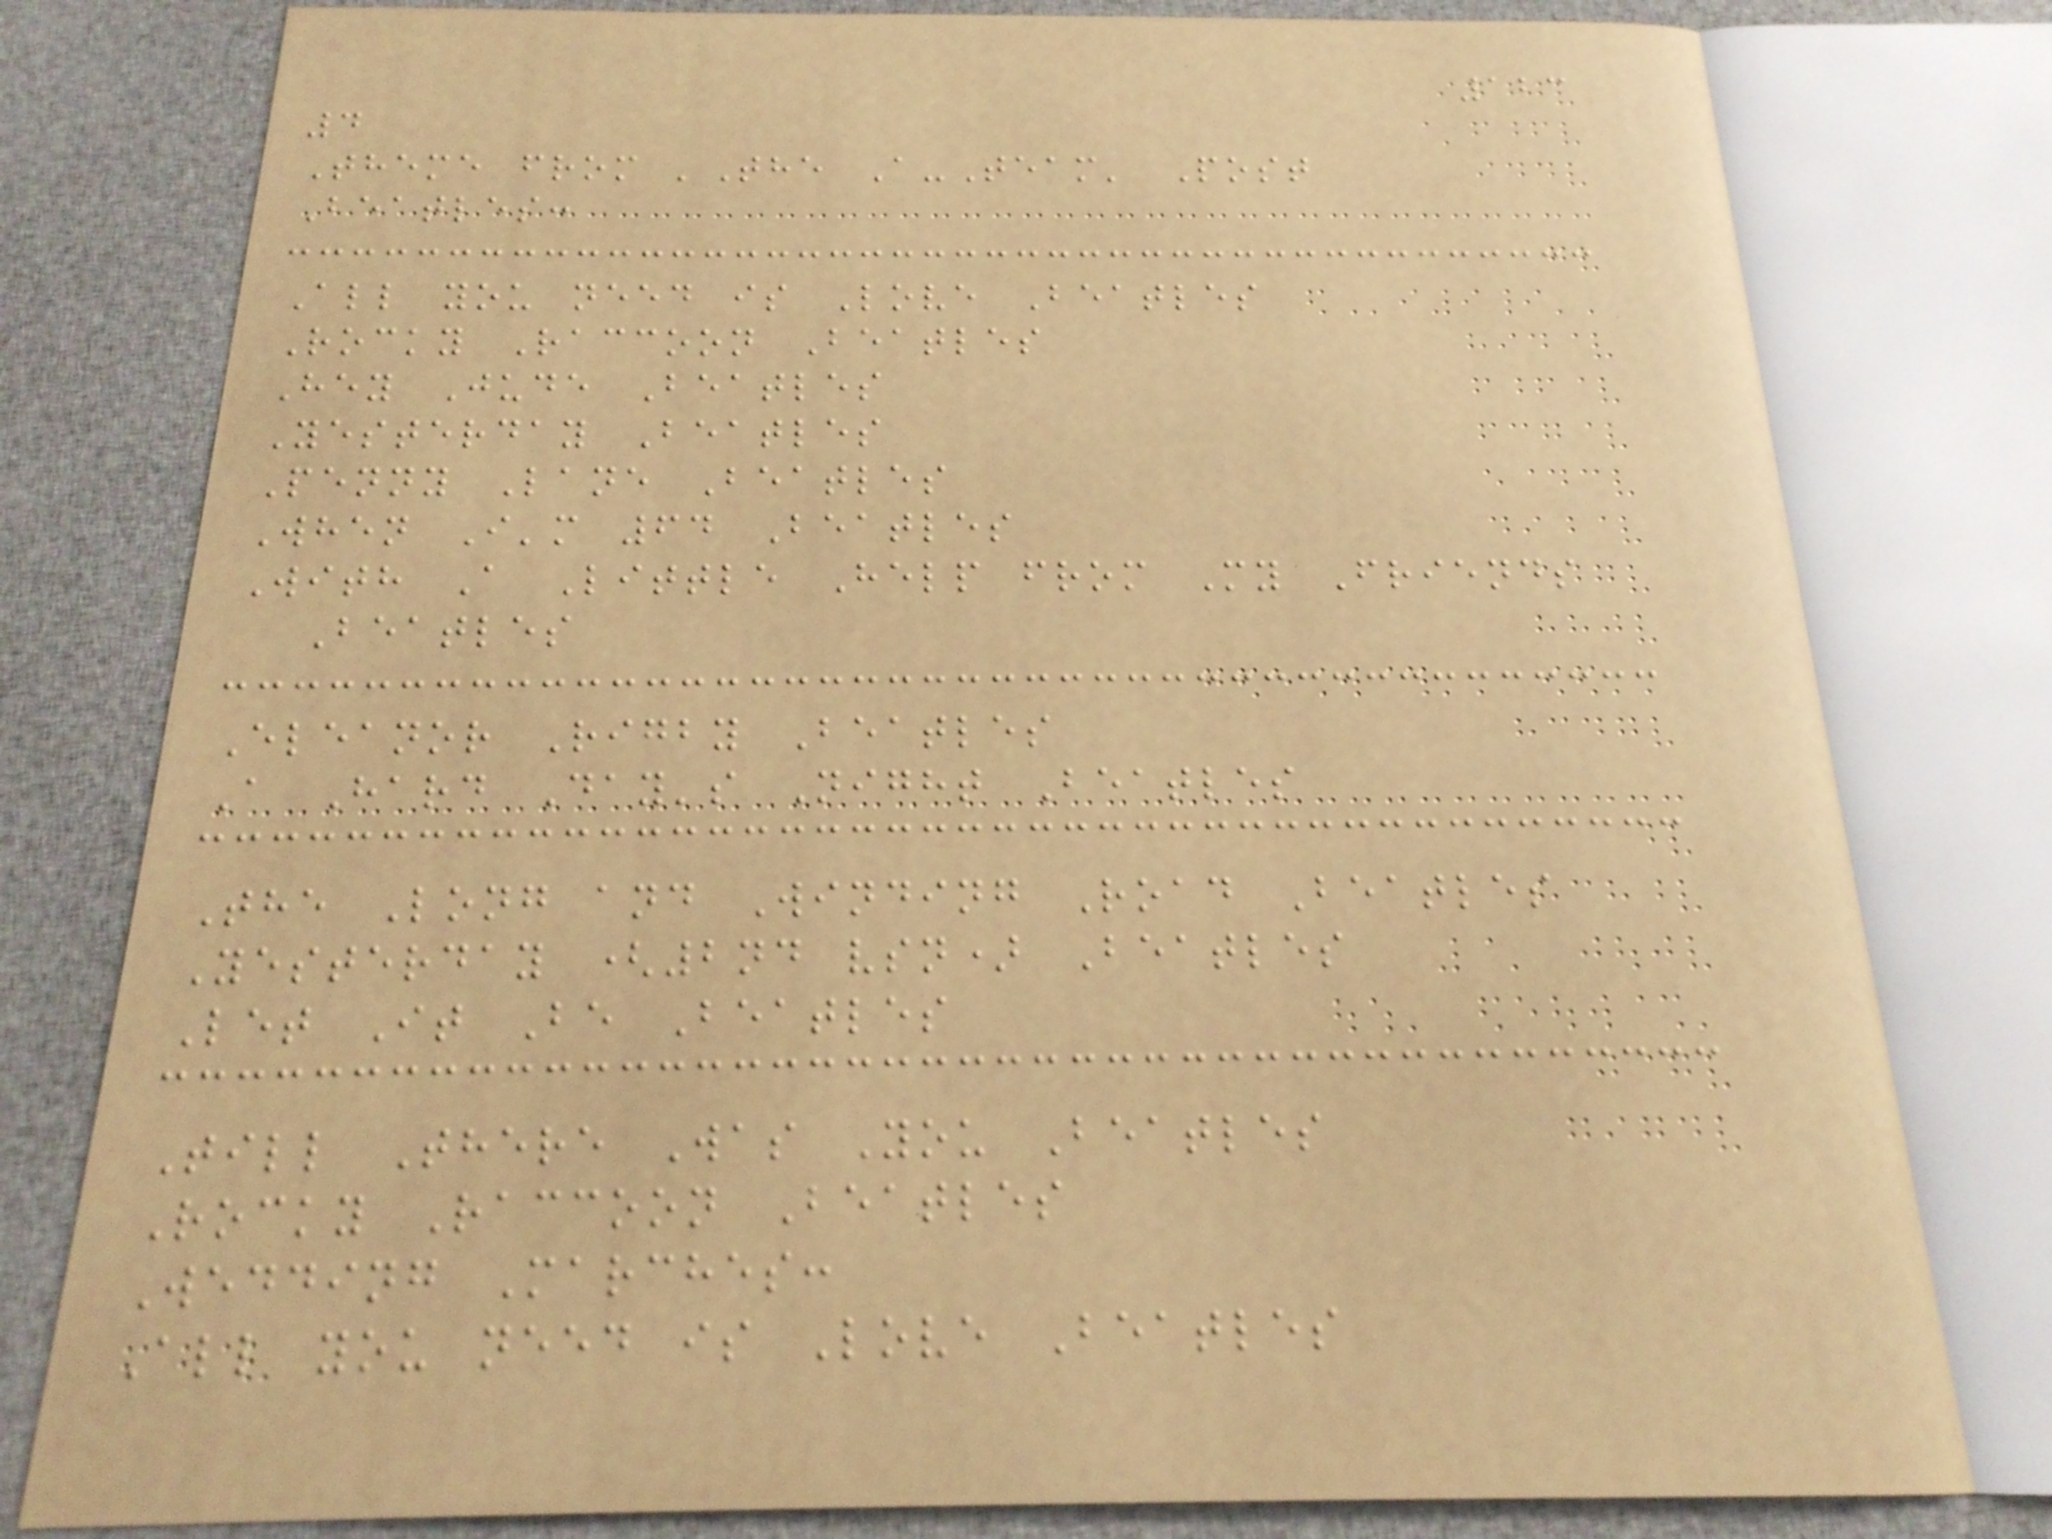123
4
Theme from 'The A-Team' Post
Beatles:
All you need is Love Beatles
Rocky Raccoon Beatles
Hey Jude Beatles
Yesterday Beatles
Penny Lane Beatles
When I'm 64 Beatles
With A Little Help from My Friends
Beatles
Eleanor Rigby Beatles
A Hard Day's Night Beatles
The Long and Winding Road Beatles
Yesterday (2nd vsn) Beatles
Let It Be Beatles
Till There Was You Beatles
Rocky Raccoon Beatles
Wedding Marches:
All you need is Love Beatles
